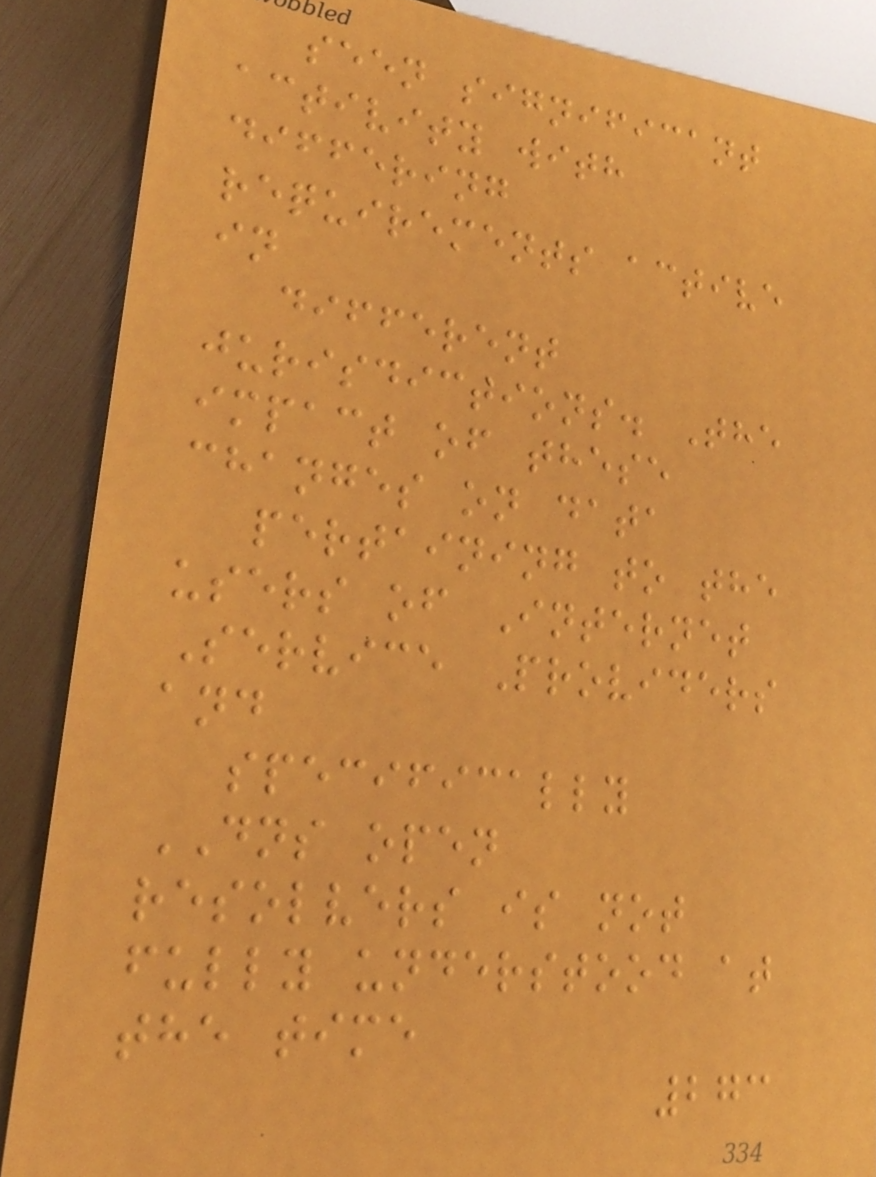seen significant
activity with
differing
requirements active
in
different
jurisdictions. The
impact of these
changes on data
pertaining to the
users of Internet
Service Providers
and
specifically
DNS open
resolvers is not
fully understood at
the time
273
